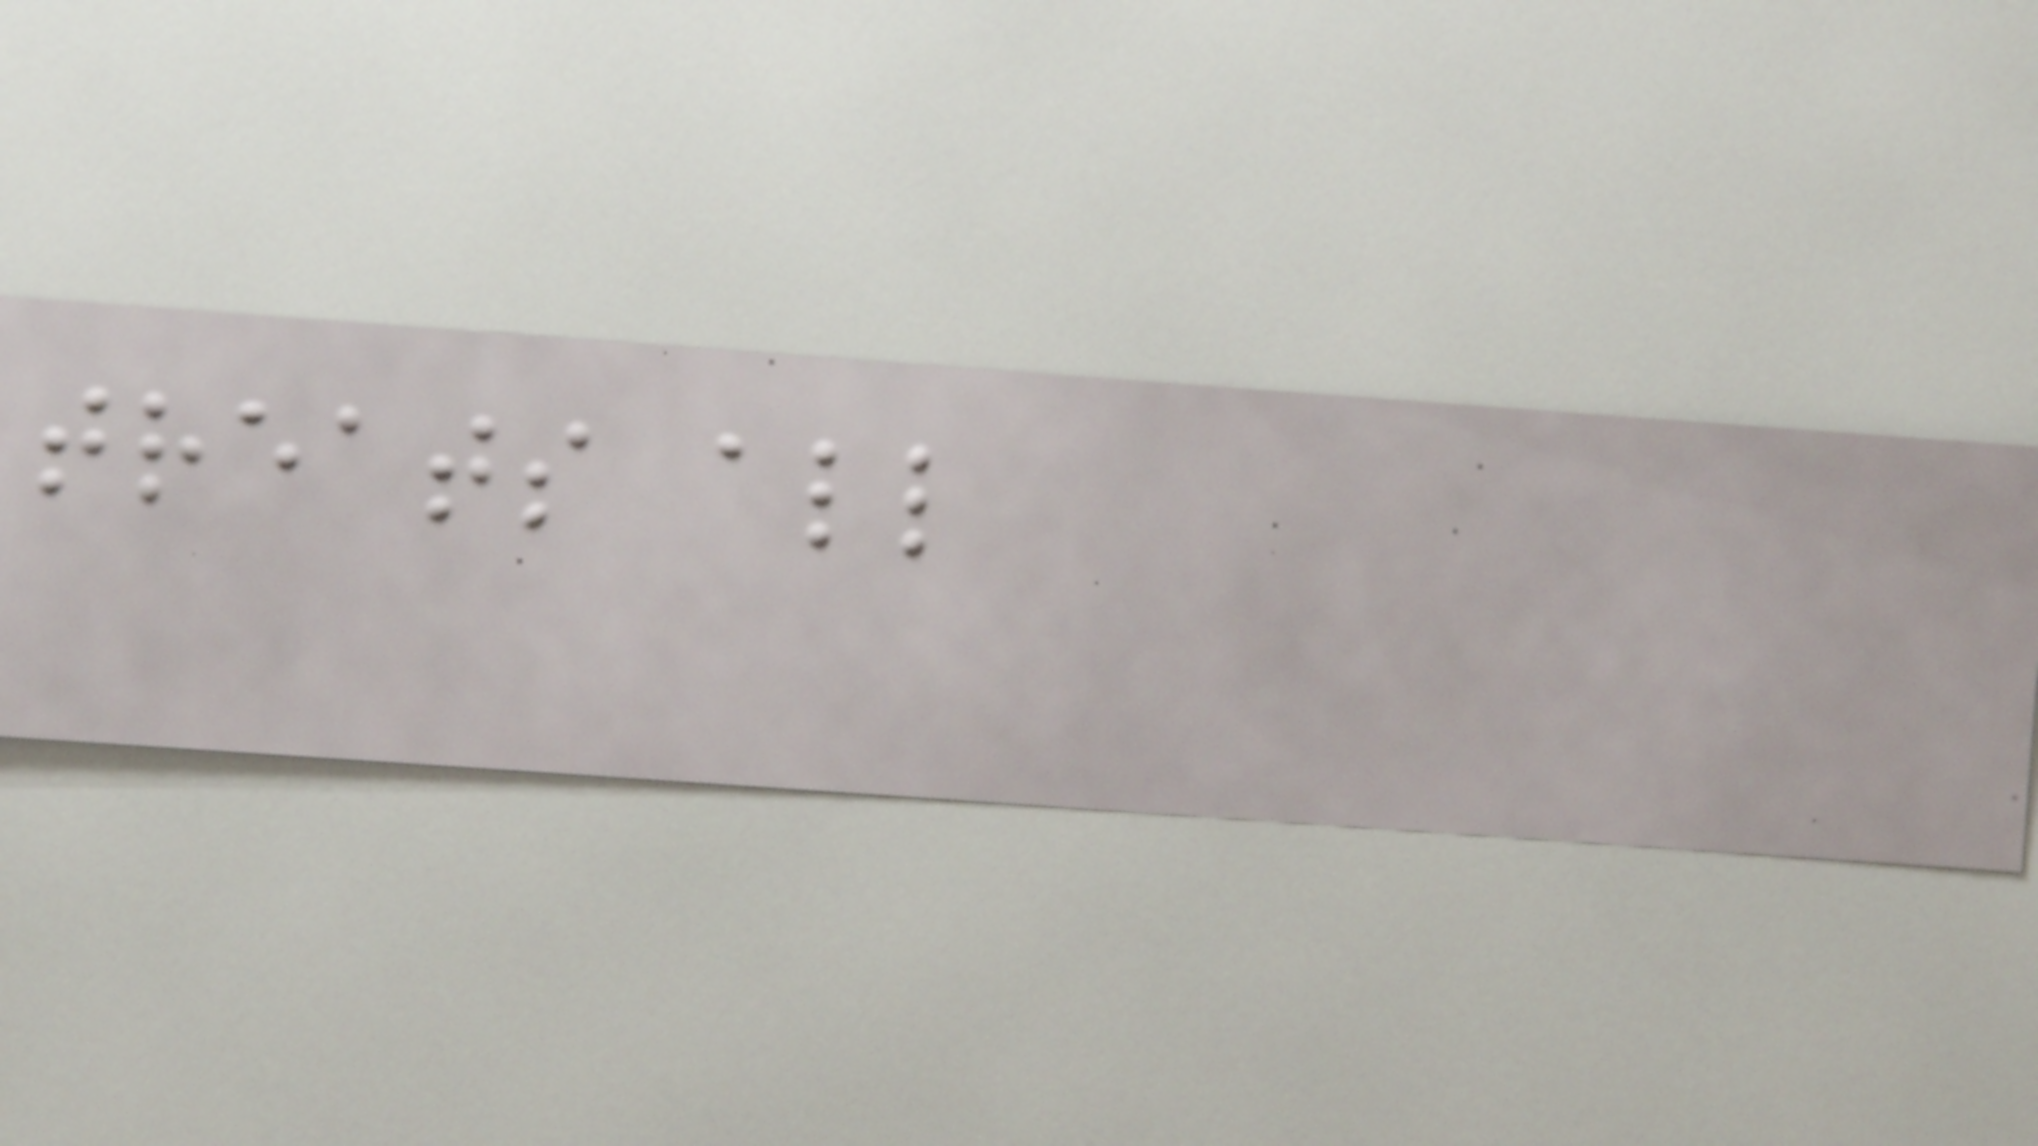treats all
